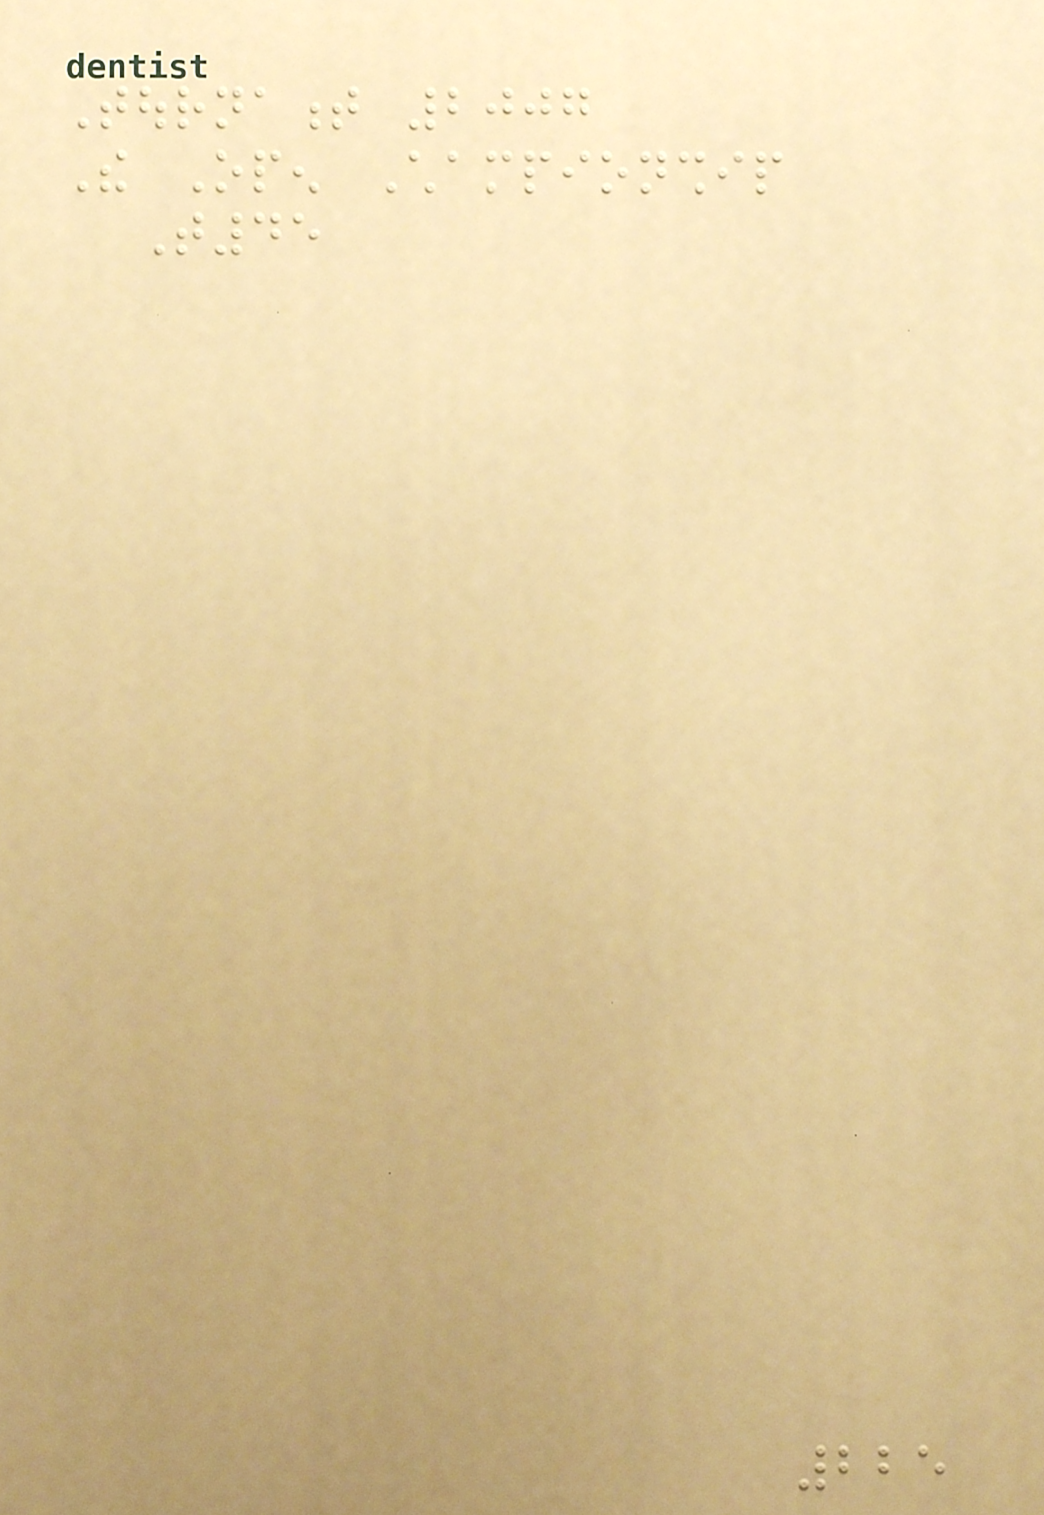Tournament 2007
The Open Championship
T45
225
